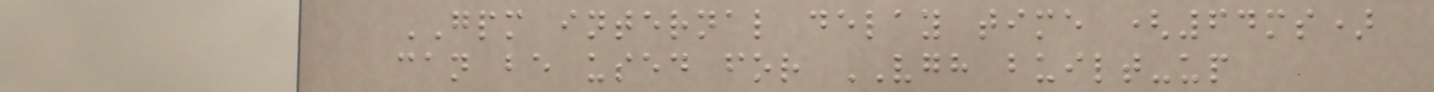GPM internal delay time (64ms)
can be used for VGH built-up
